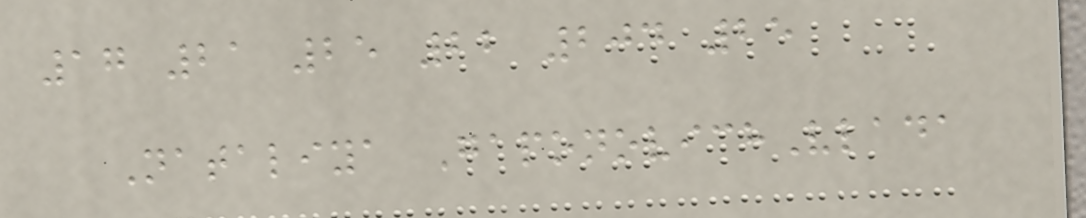17 21 25 22 204 25
Nataliya GaponovichVlada
